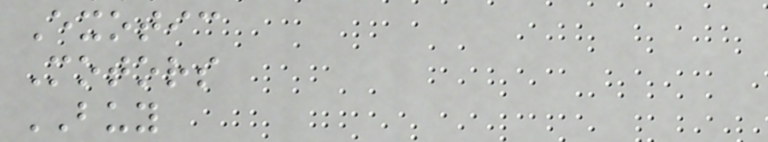Exotic
Motors
BUY
